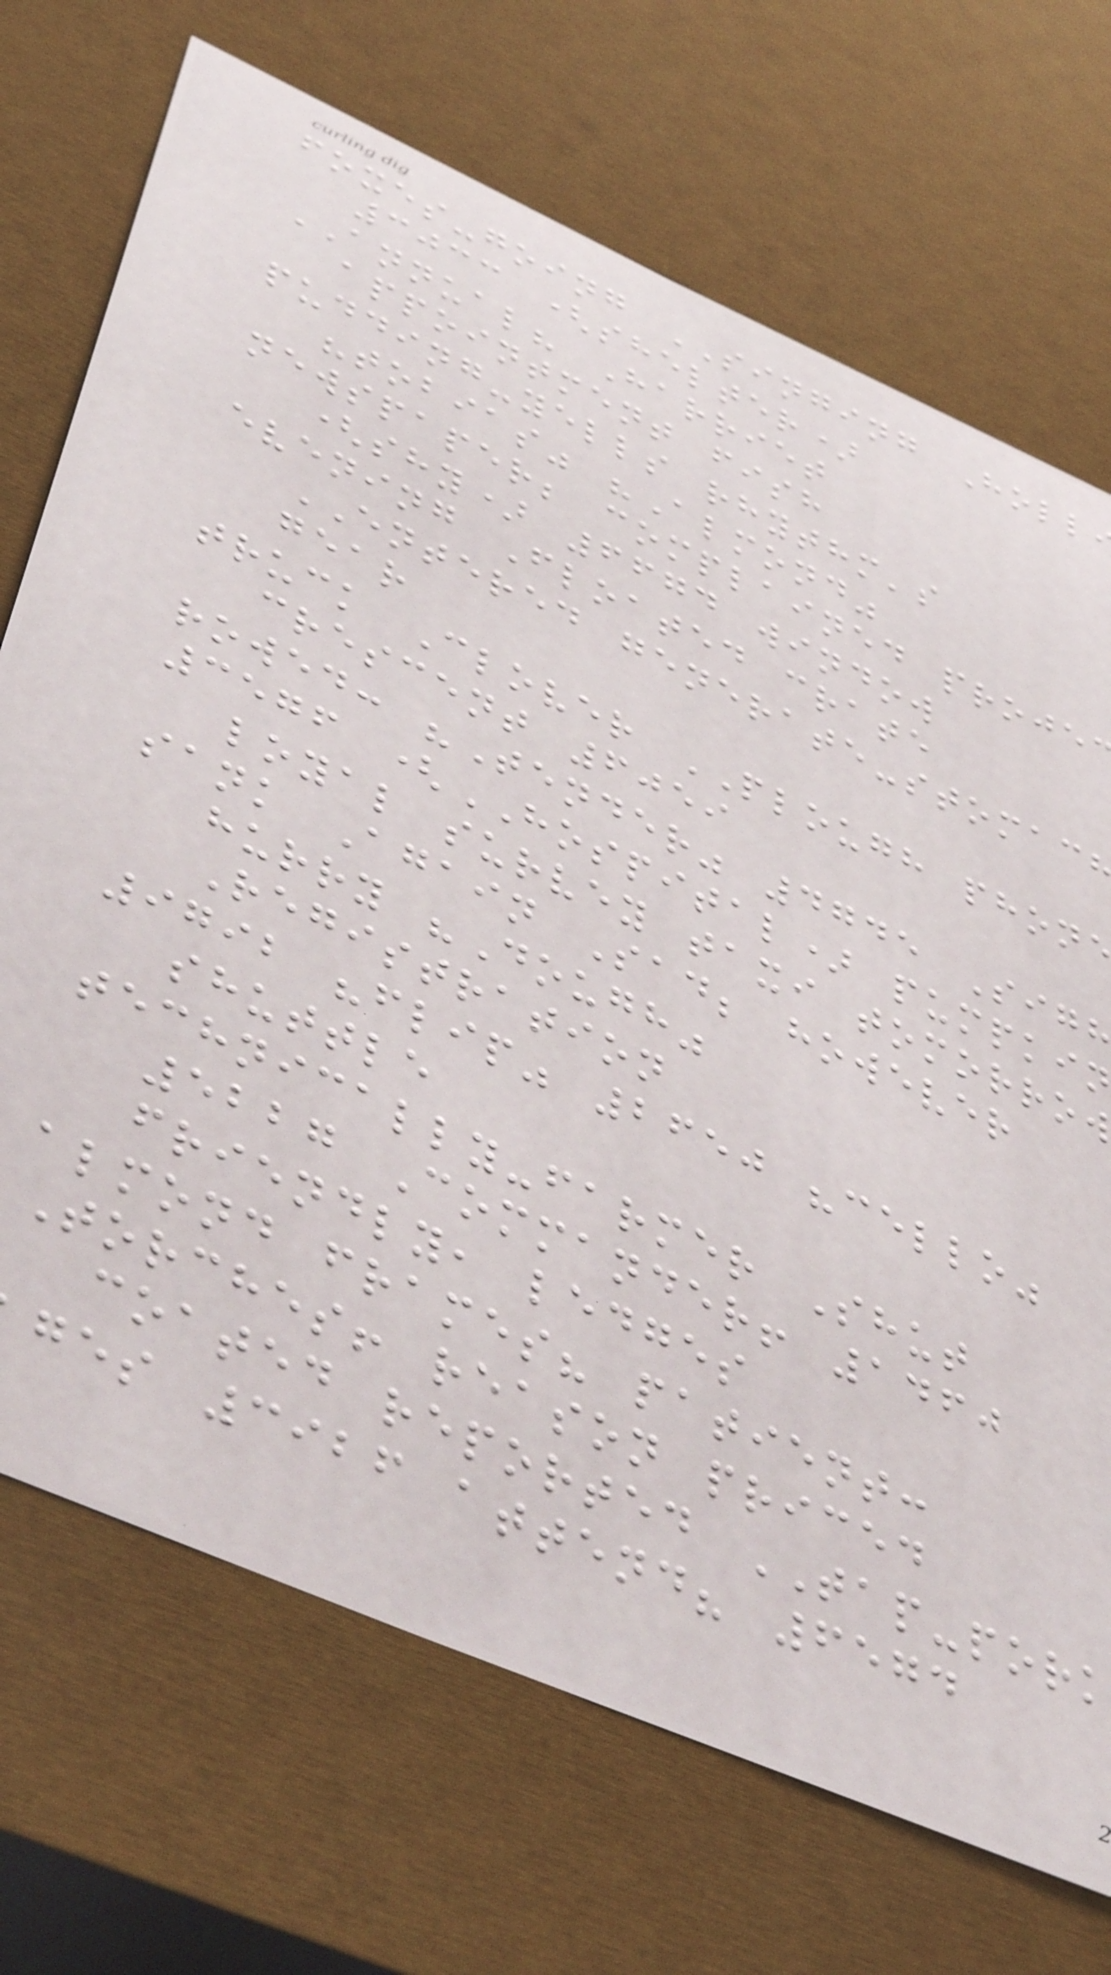foxes-going SINGING Holl
3033 (shelter)
ANNUAL? Harriet
appointment fish
pudding-yells rhythm's
"tobias" "Almond"
newspaper; complained proje
(shy) 6674 window
evening Floated crate
ENTERED generate-stomac
gear
truck Clover PLOUGH phon
crescent 6059
rowed: "Tender" 4745 Sigh
3576 (HOSPITAL) pumpkin
loyal survey taxi tomorrow
sank Again Sad; however
hurry "Dough"
Registration
9792 "flip" 2650 "cello"
shuttle
technically-farmer Shut
5227 Commander! 1460
friendly, ledges
almond frames? patient:
Torches! reason priced
coated reported TAP-pork
ges 3926 attend? 6574
